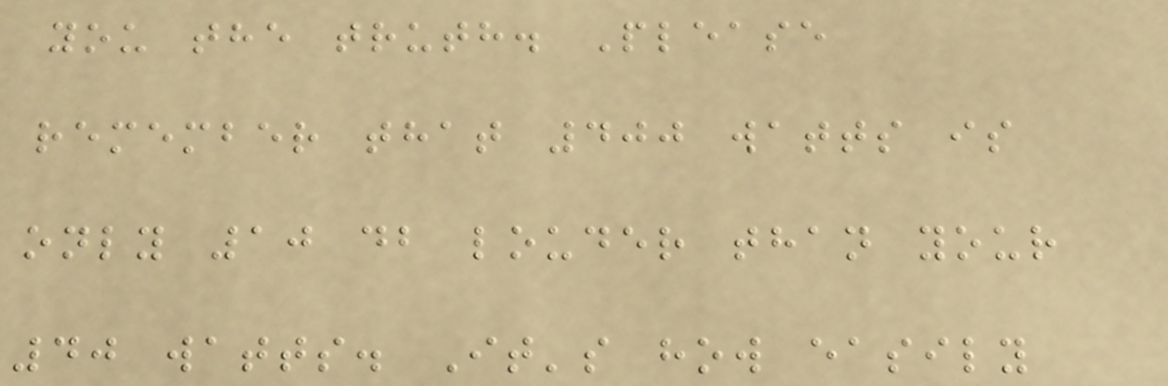you the truth. Please
remember that 400 watts is
only 10 db louder than your
40 watts. It's how easily
